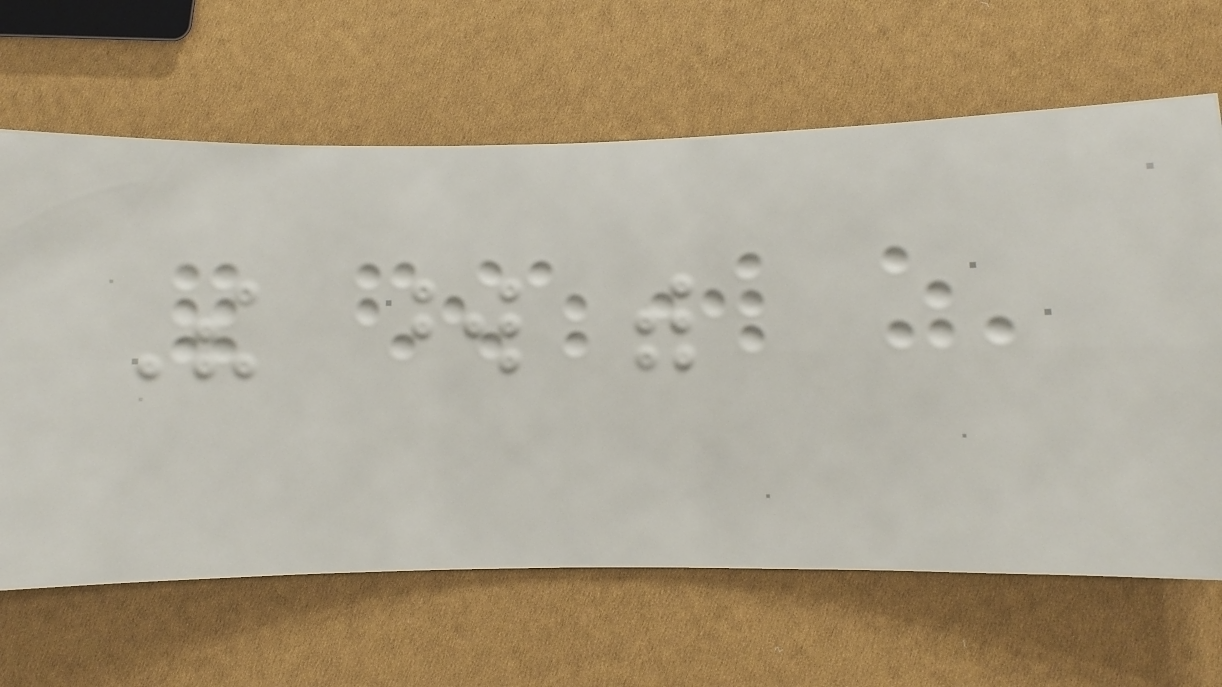The word with
